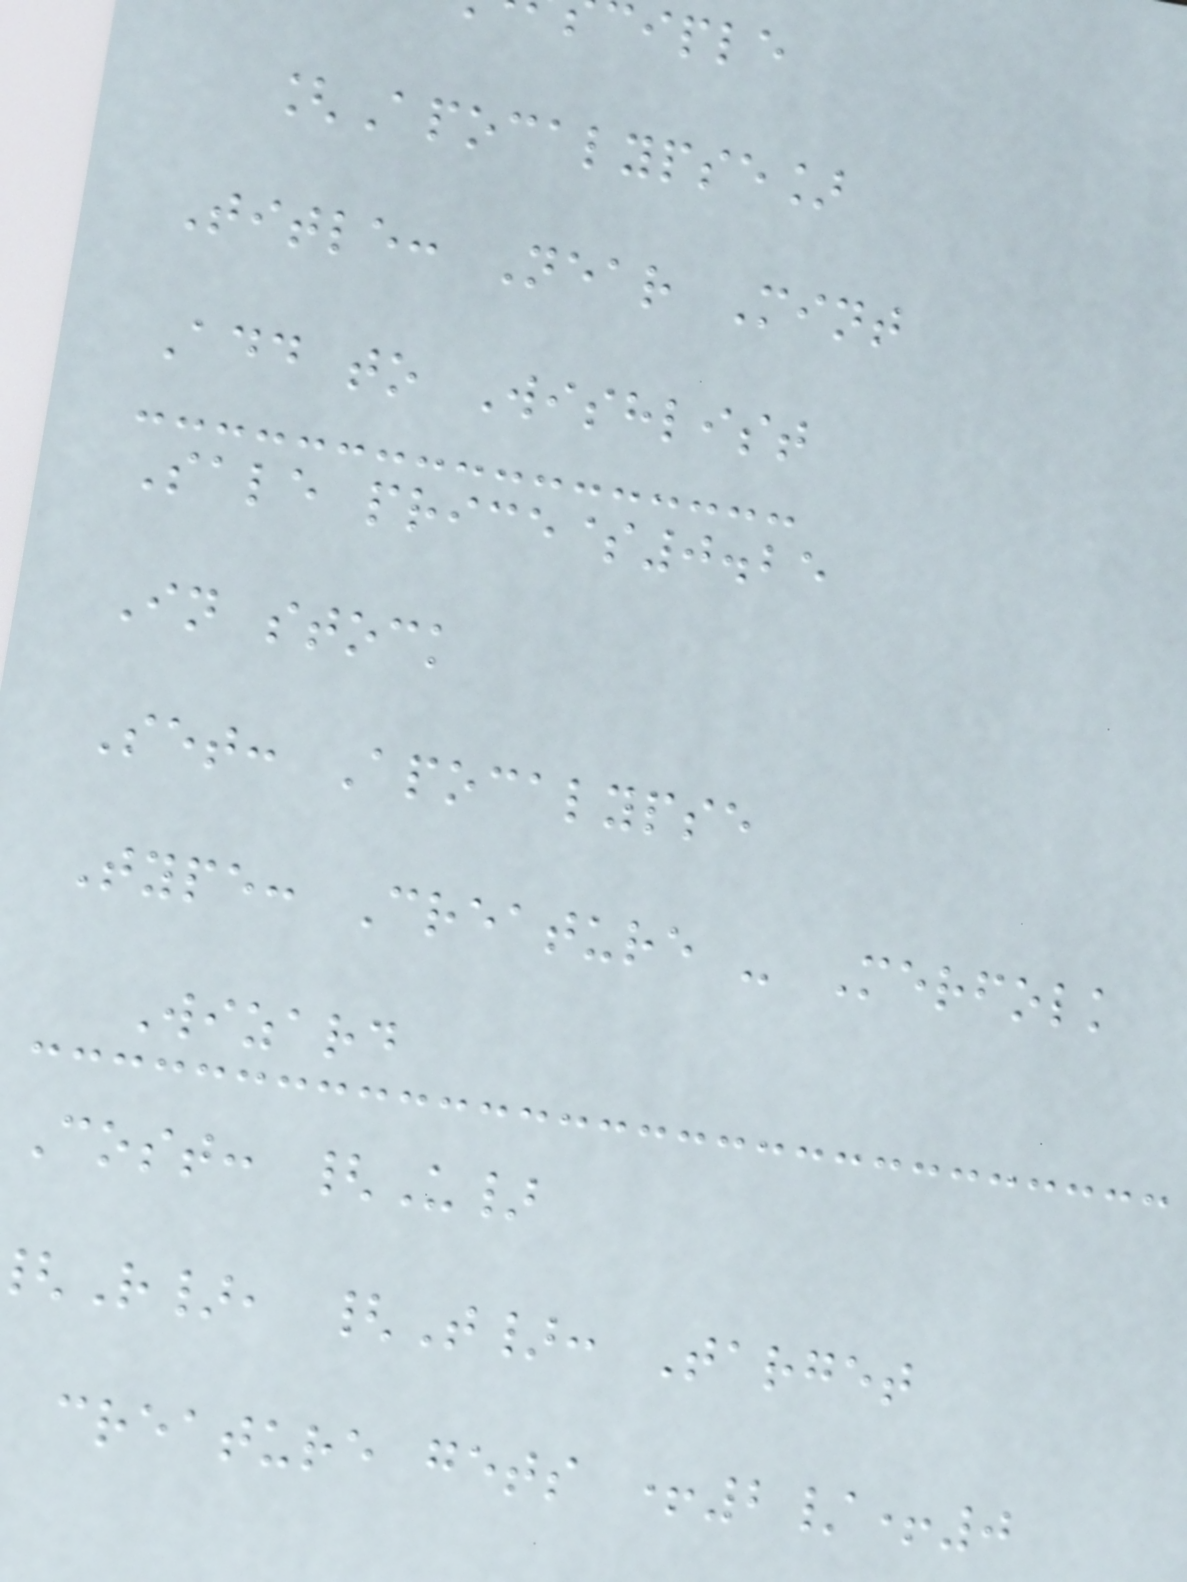iple
[Apocalypse]
Title: Near Mint
Add to Wishlist
Sale price$0.25
In stock
Set: Apocalypse
Type: Creature - Merfolk
Wizard
Cost: {U}
R}, {T}: Target
creature gets +2/+0
